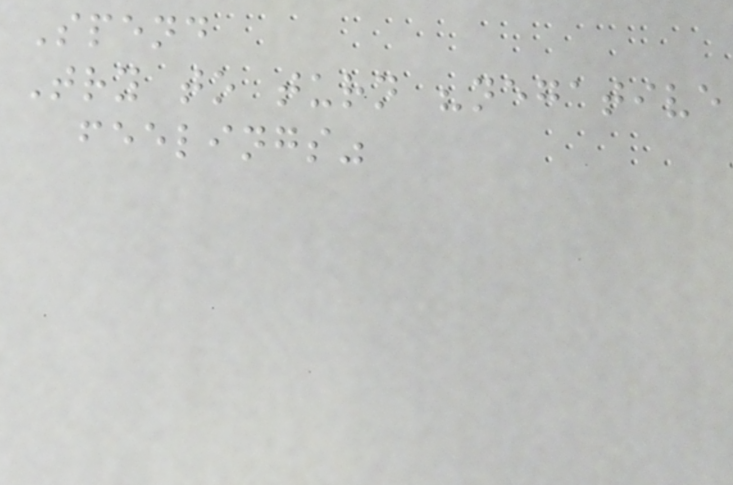Spend
Try to turn "negative
feelings"
